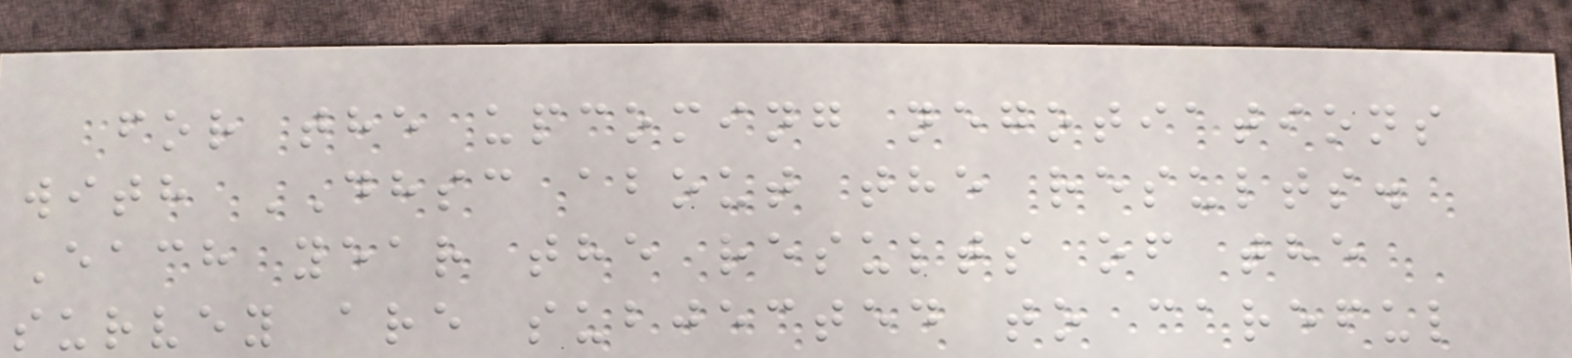for the upcoming negotiations
with DHSC about the results.
Each year the results of the
survey are subjected to careful
